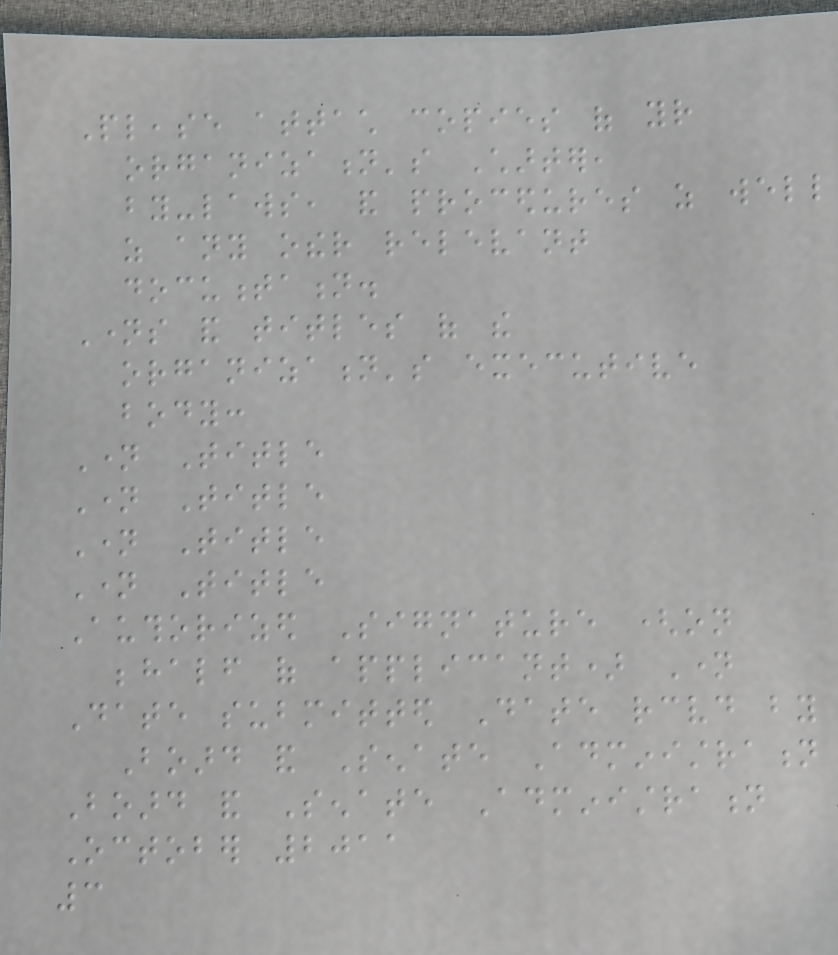Please attach copies of your
organization's Charter,
by-laws, and procedures as well
as any other relevant
documentation.
Names and titles of the
organization's executive
body:
Name Title
Name Title
Name Title
Name Title
Authorized Signature (on
behalf of applicant) Name
Date submitted Date received by
Board and Senate Administration
Board and Senate Administration
October 2011
3
